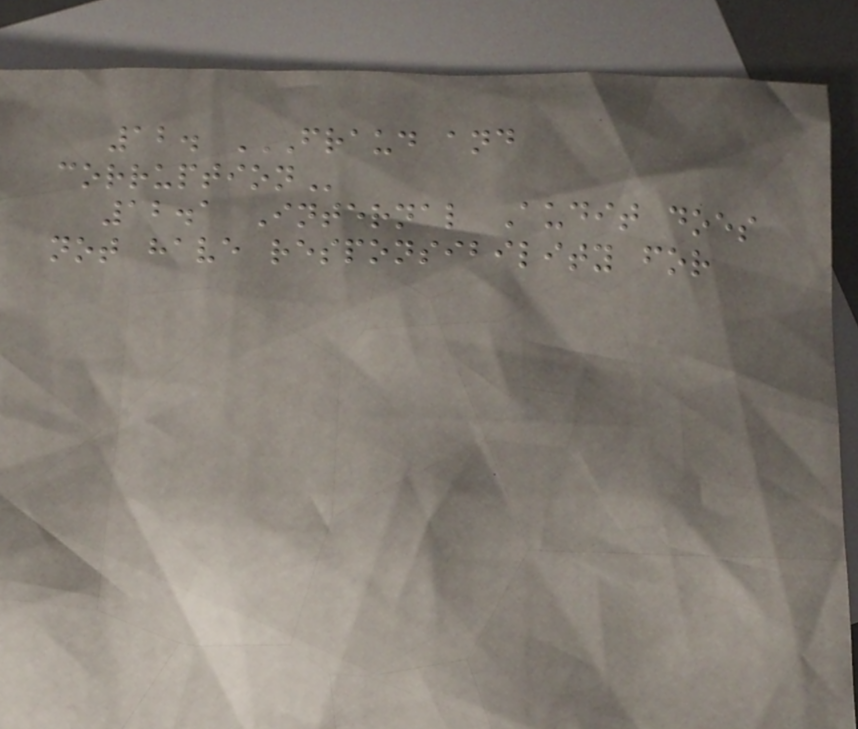12. FRAUD AND
CORRUPTION
12.1 Internal Audit does
not have responsibility for
